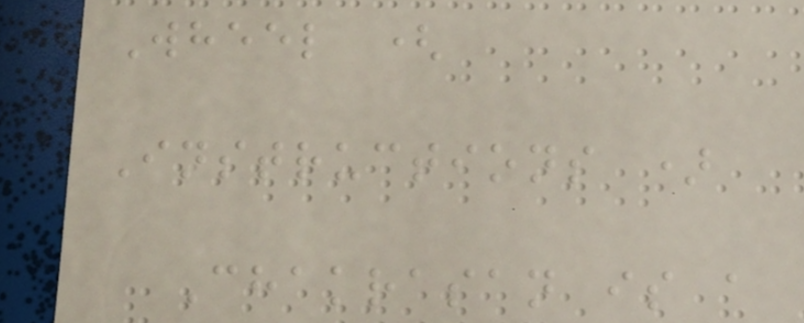Wheel (
Instructions )
Chakrasan is a
